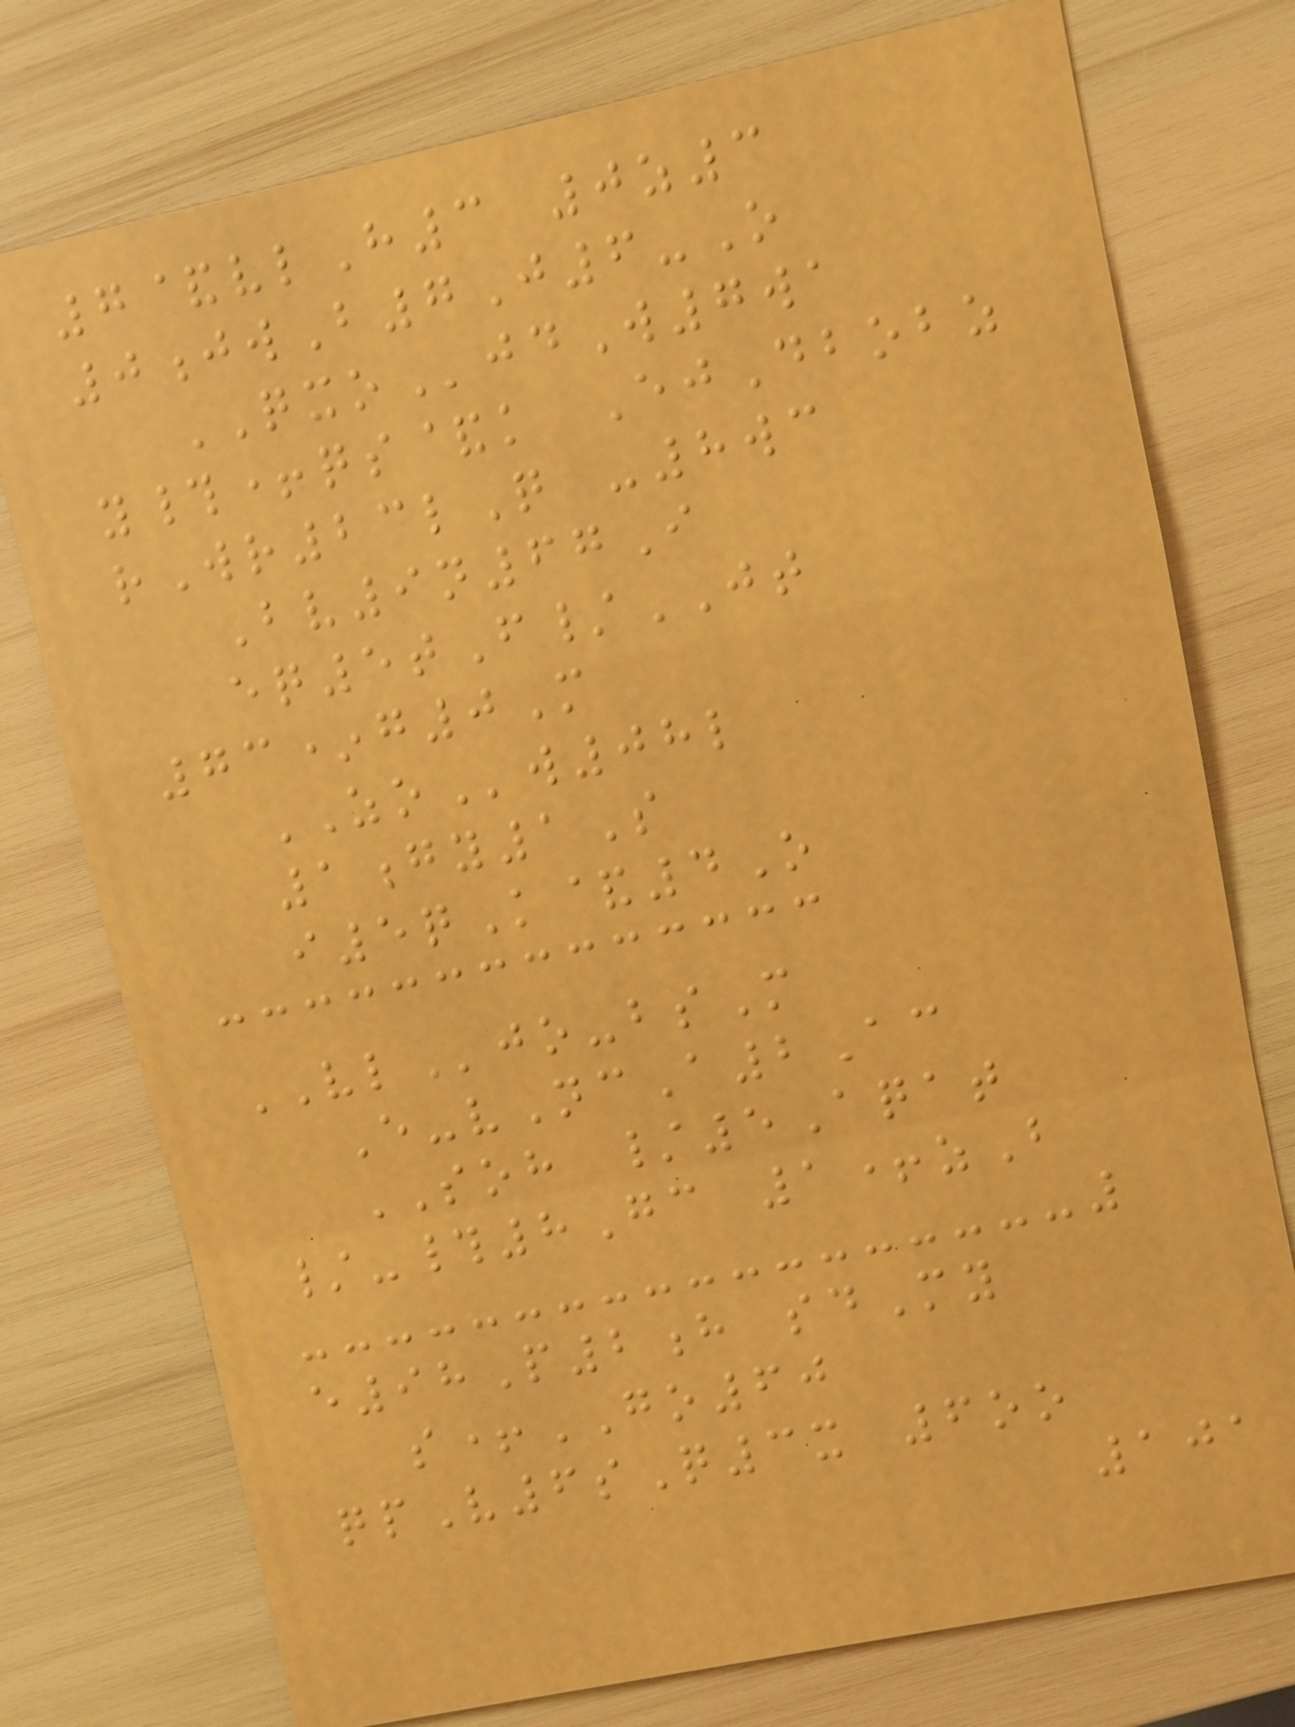7&vlH3 0z3
0jwB7J6-O
QXOjdW7wa
y#+qs&k EjDbobz
rWr23lQ -8wc
Bv9n67I
eq5tF/JT
73*g0M
ZOw08l
1gy1S
i5qK&4O
VLjo-bsM
E-vNcA2Ac
SOH /5Aqat
/-#8Gc 1+zB
e98P2h sdMy
s+GO60
qpV6sQ3x 6oo
101
